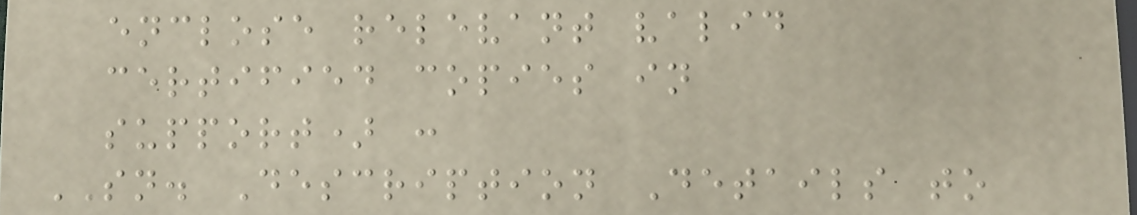enclose relevant valid
certified copies in
support) :
SN. Description Details to
